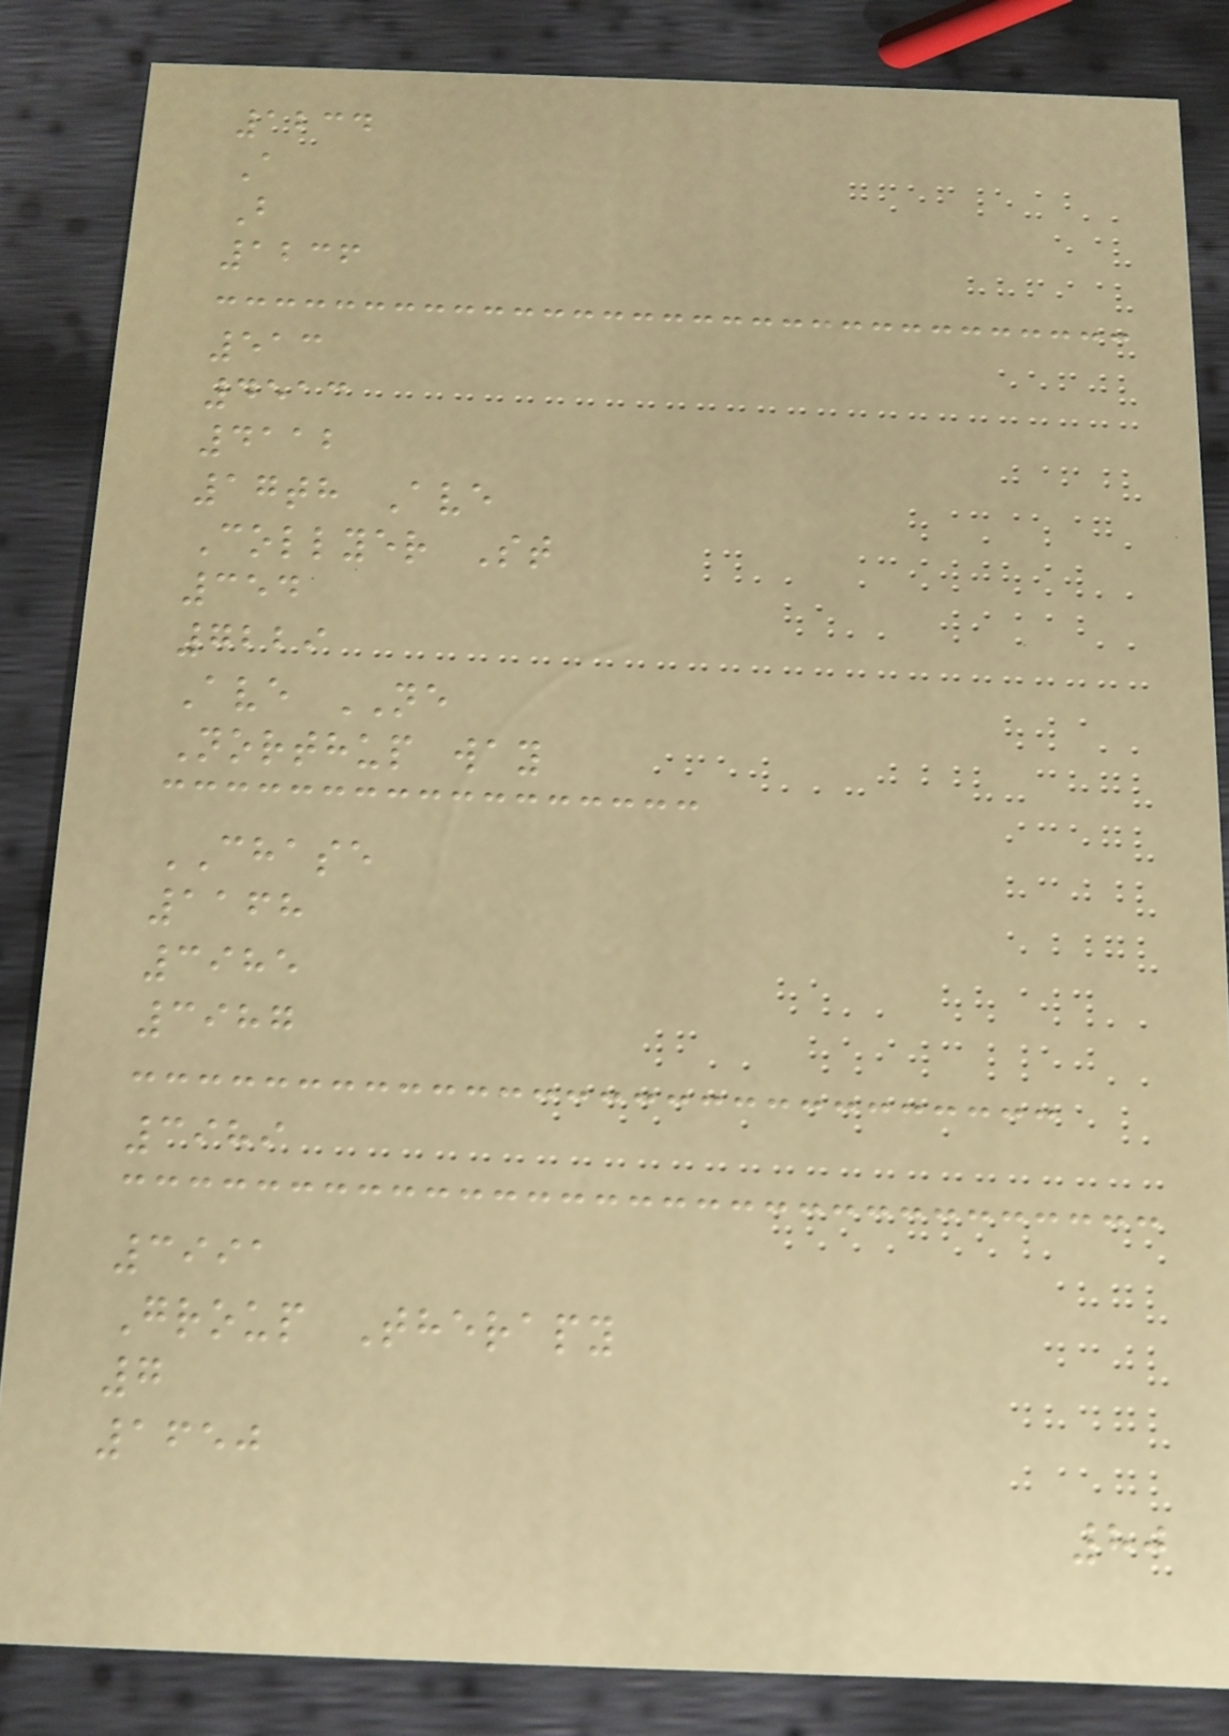1234
A
B
1236
513
4513
4112
17th Ave
Collyer St
354
7229
Ave NE
Northup way
CHASE
1168
3985
3987
3989
3991
Group Therapy
7
1650
80
